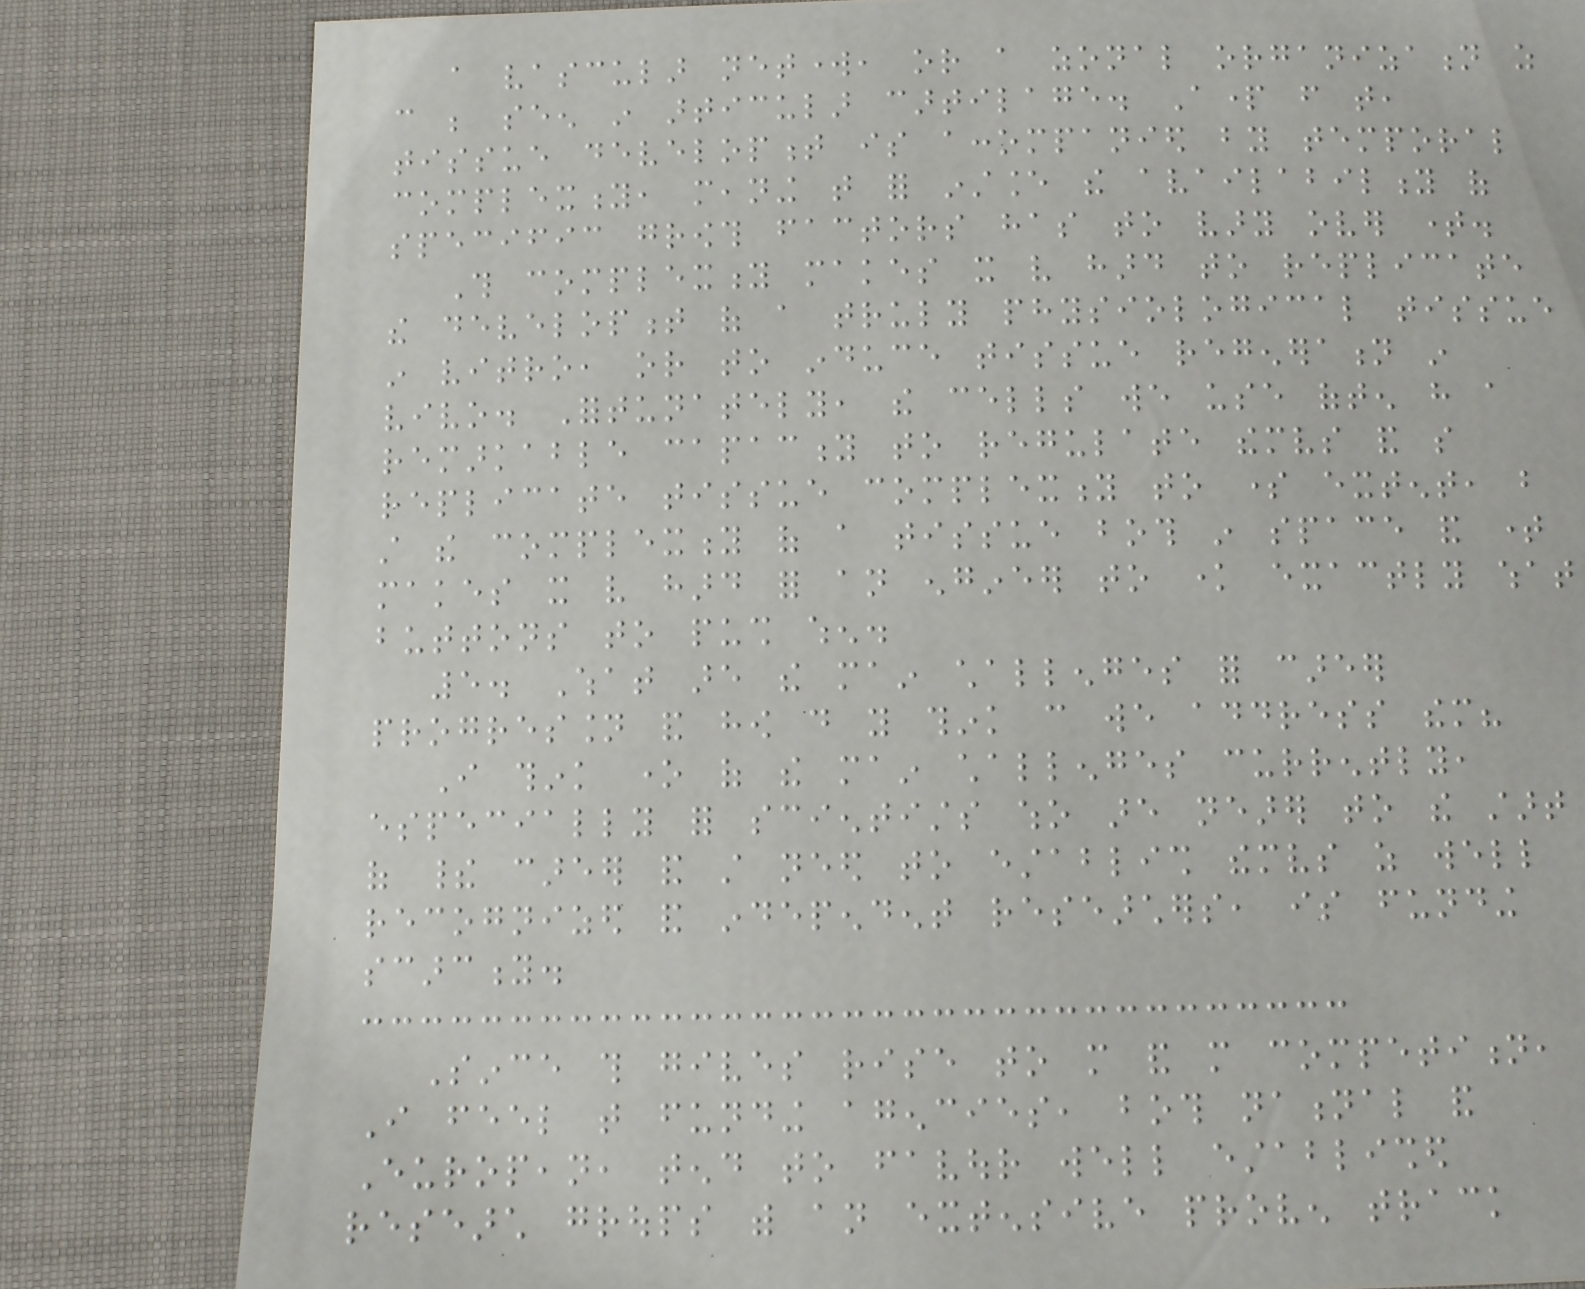a vascular network, or a zonal organization as
can be seen in articular cartilage. Apart from that,
tissue development is accompanied by temporal
complexity, meaning that for instance the availability of
specific growth factors has to vary over time.
This complexity makes it very hard to replicate
the development of a truly physiological tissue
in vitro, or to induce tissue regeneration in
vivo. Fortunately, the cells we use often have a
remarkable capacity to regulate themselves and so
replicate tissue complexity to some extent, but
still the complexity of a tissue both in space and time
makes it very hard for an engineer to know exactly what
buttons to push when.
5. What are the main challenges for career
progression and how do you think can we address them?
I think one of the main challenges currently,
especially for scientists who are nearer to the start
of their career and still need to establish themselves as well
recognized and independent researchers, is funding
scarcity.
Since this gives rise to more and more competition,
I feel that funding agencies, both national and
European, tend to favour well established
research groups with an extensive proven track
